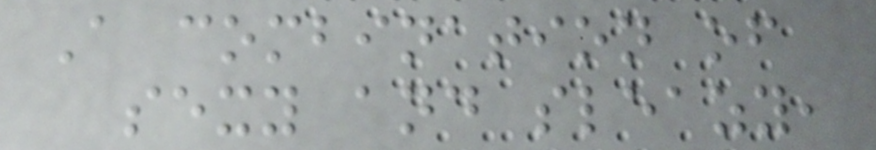A combination of
sexy and sleazy,
